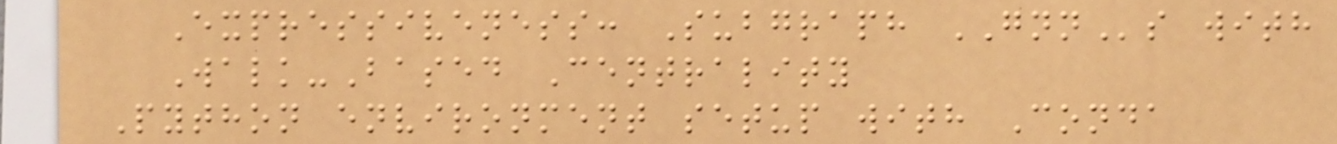Expressiveness: Subgraph GNNs with
Walk-Based Centrality
Python environment setup with Conda
